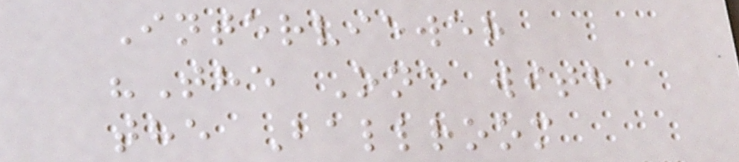Interviewer
"The One with
the Ballroom
